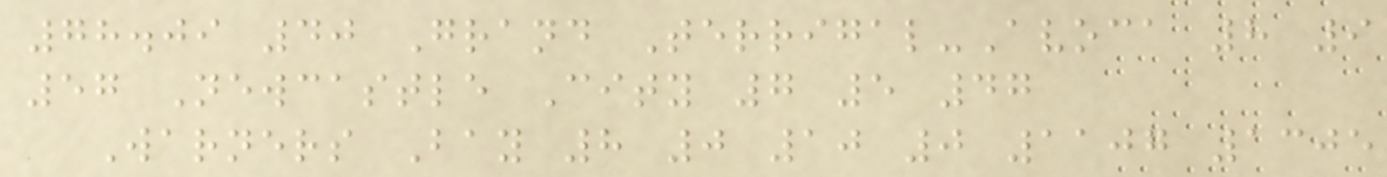78.09 40 Grand Terrigal-Avoca 8 9
57 Newcastle City 7 5 47
Warners Bay 8 0 10 0 1107 1305
